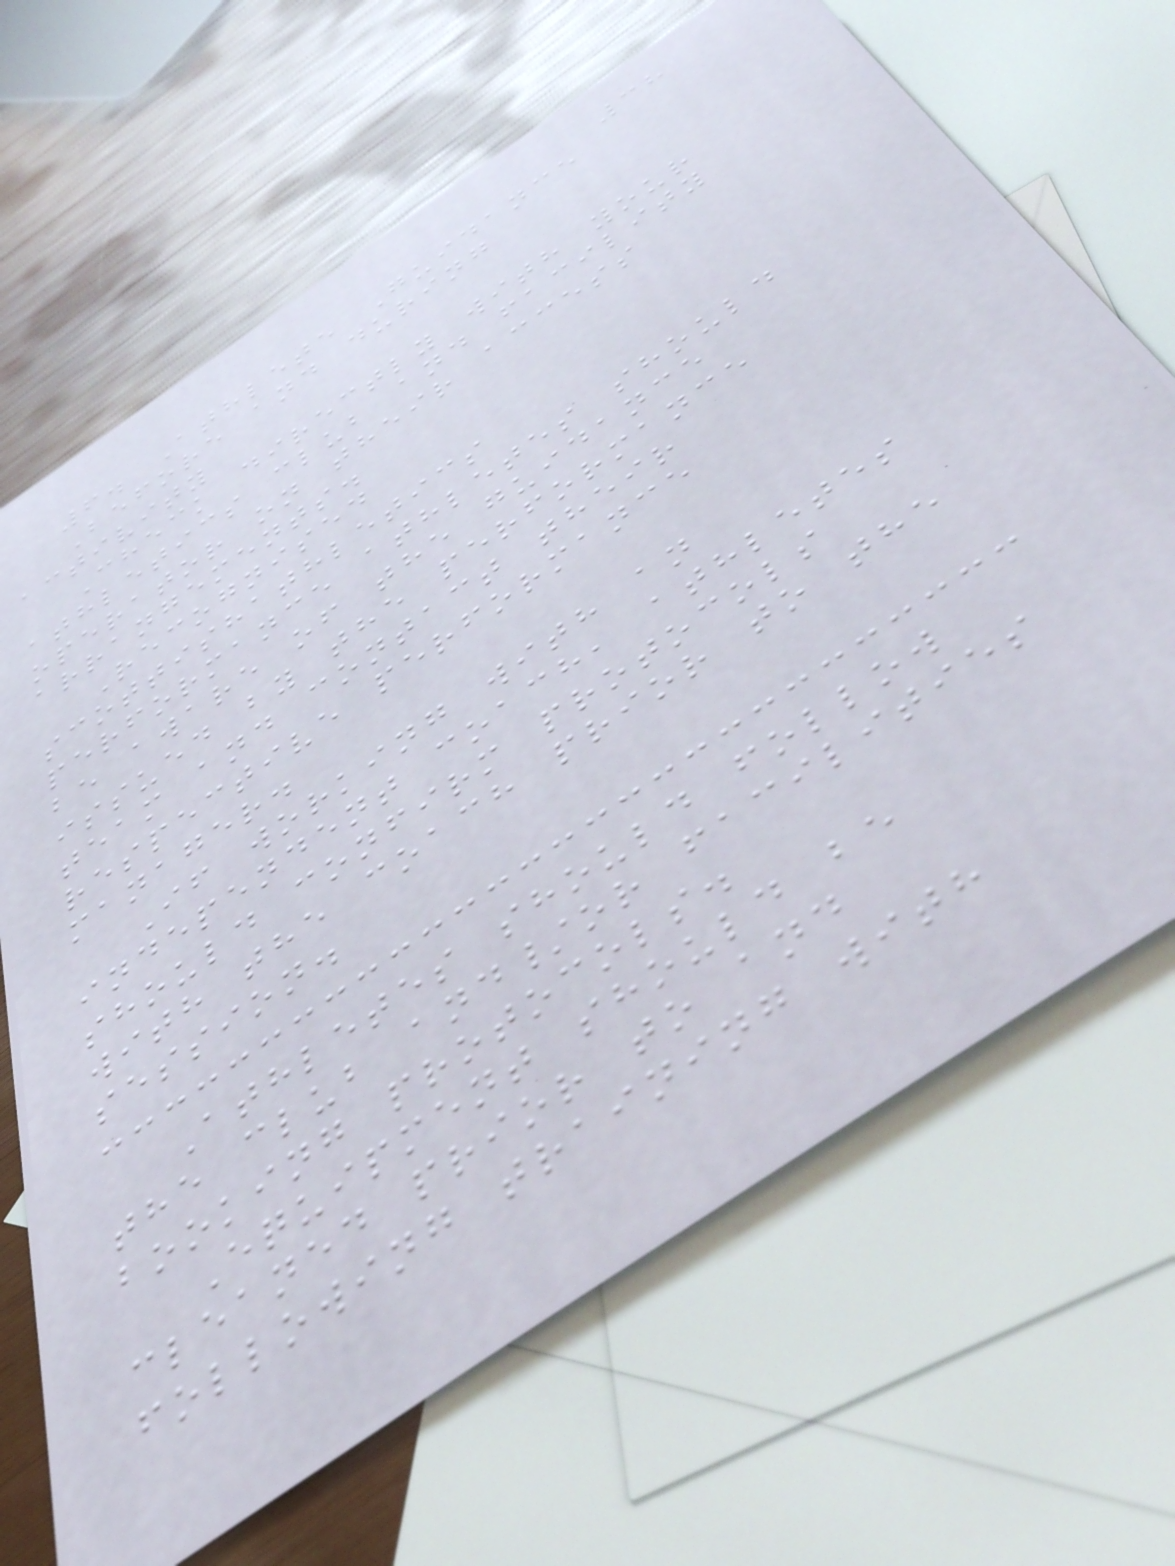38
6. Athlete Guidance
Before and during
activity
Check directly with your
athletics club and facility
operator on their access
arrangements.
Recognised
scottishathletics
performance athletes should
be aware of the guidance
issued by the performance
team and contact their
respective performance
manager.
If working with an
independent coach, athletes
should confirm protocols
with the coach prior to the
session.
Athletes should follow
the club and/or facilities
booking protocols.
Equipment should be
cleaned prior to and
following training with
